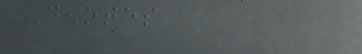Denotes
